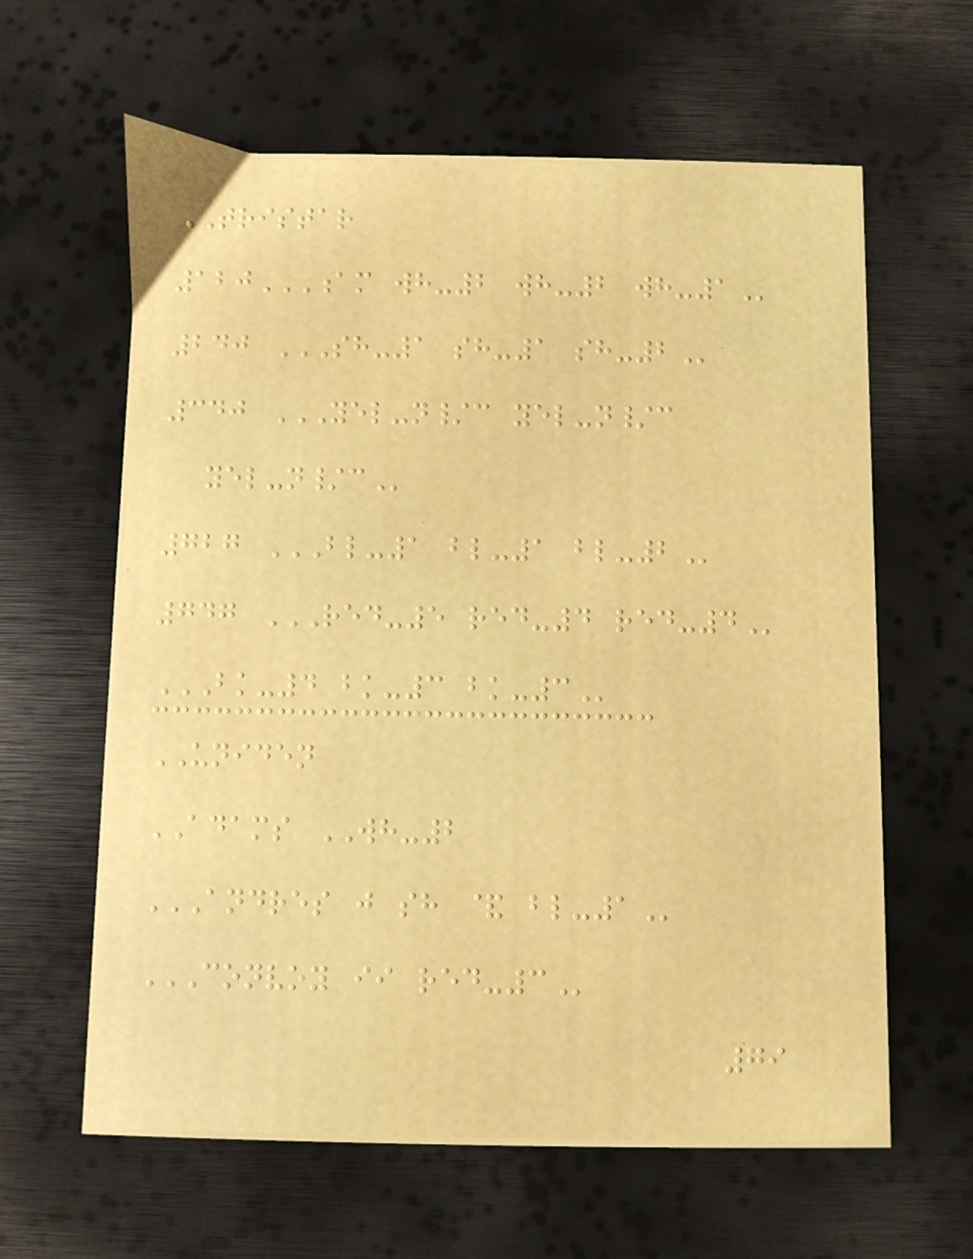TRISTAR
120AM WH-2 WH-2 WH-1
240 SH-1 SH-1 SH-2
340 YEL-N/C YEL-N/C
YEL-N/C
727 BL-1 BL-1 BL-2
747 RED-5 RED-4 RED-4
BK-4 BK-3 BK-3
UNIDEN
ADAMS WH-2
ANDRES J SH & BL-1
CONVOY II RED-3
79
